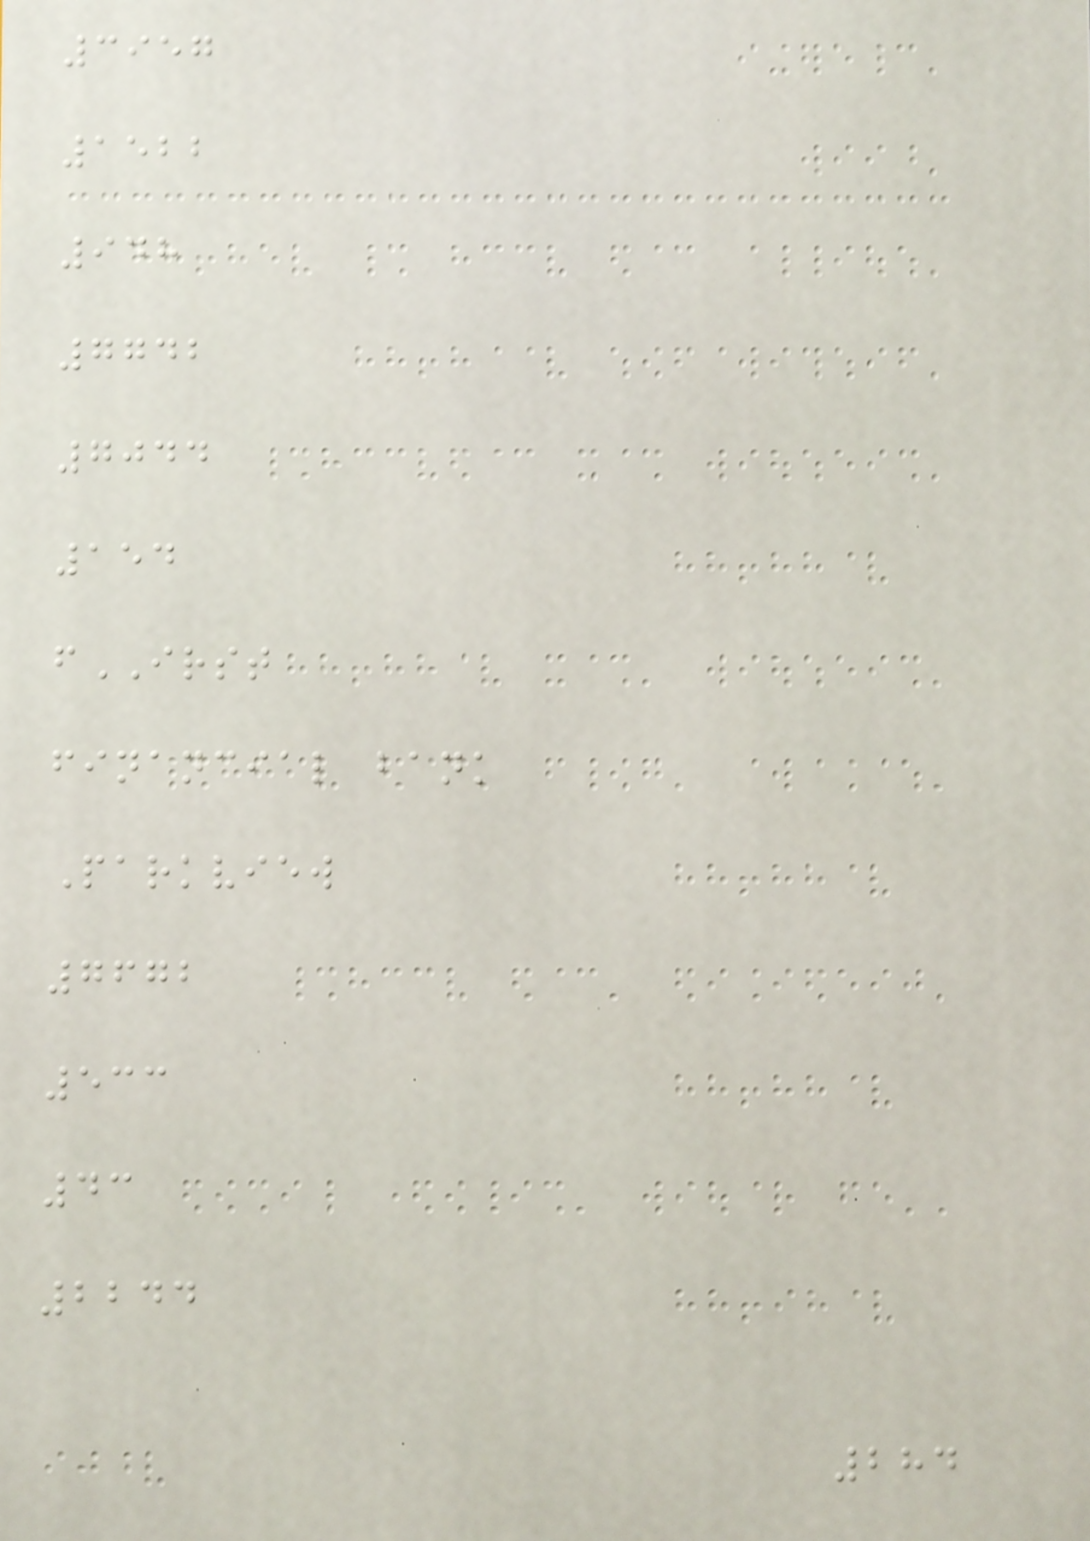3957
1522
948
7742
7044
154
fIRST
financial bank
Parkview
7672
533
43
2244
284
